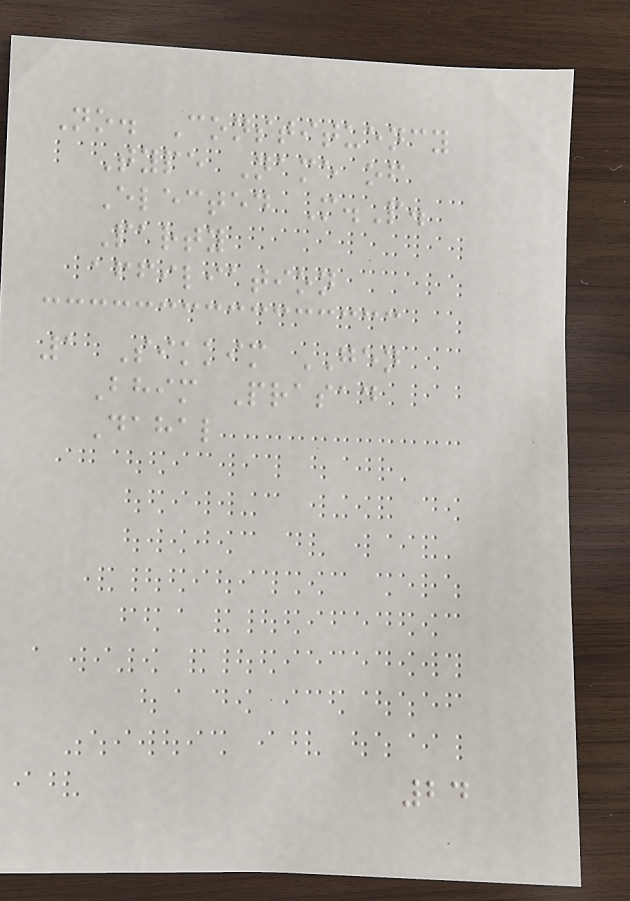No. Constituency
Type Name of
Elected M.P.
Party
affiliation
1 Sikkim GEN
Bhim Prasad
Dahal
24
